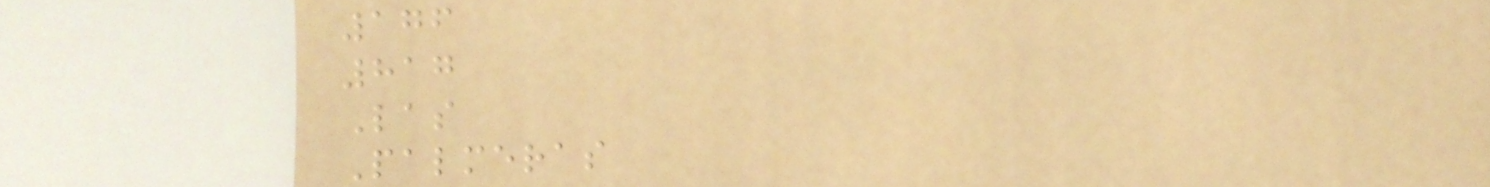176
817
Las
Palmeras
